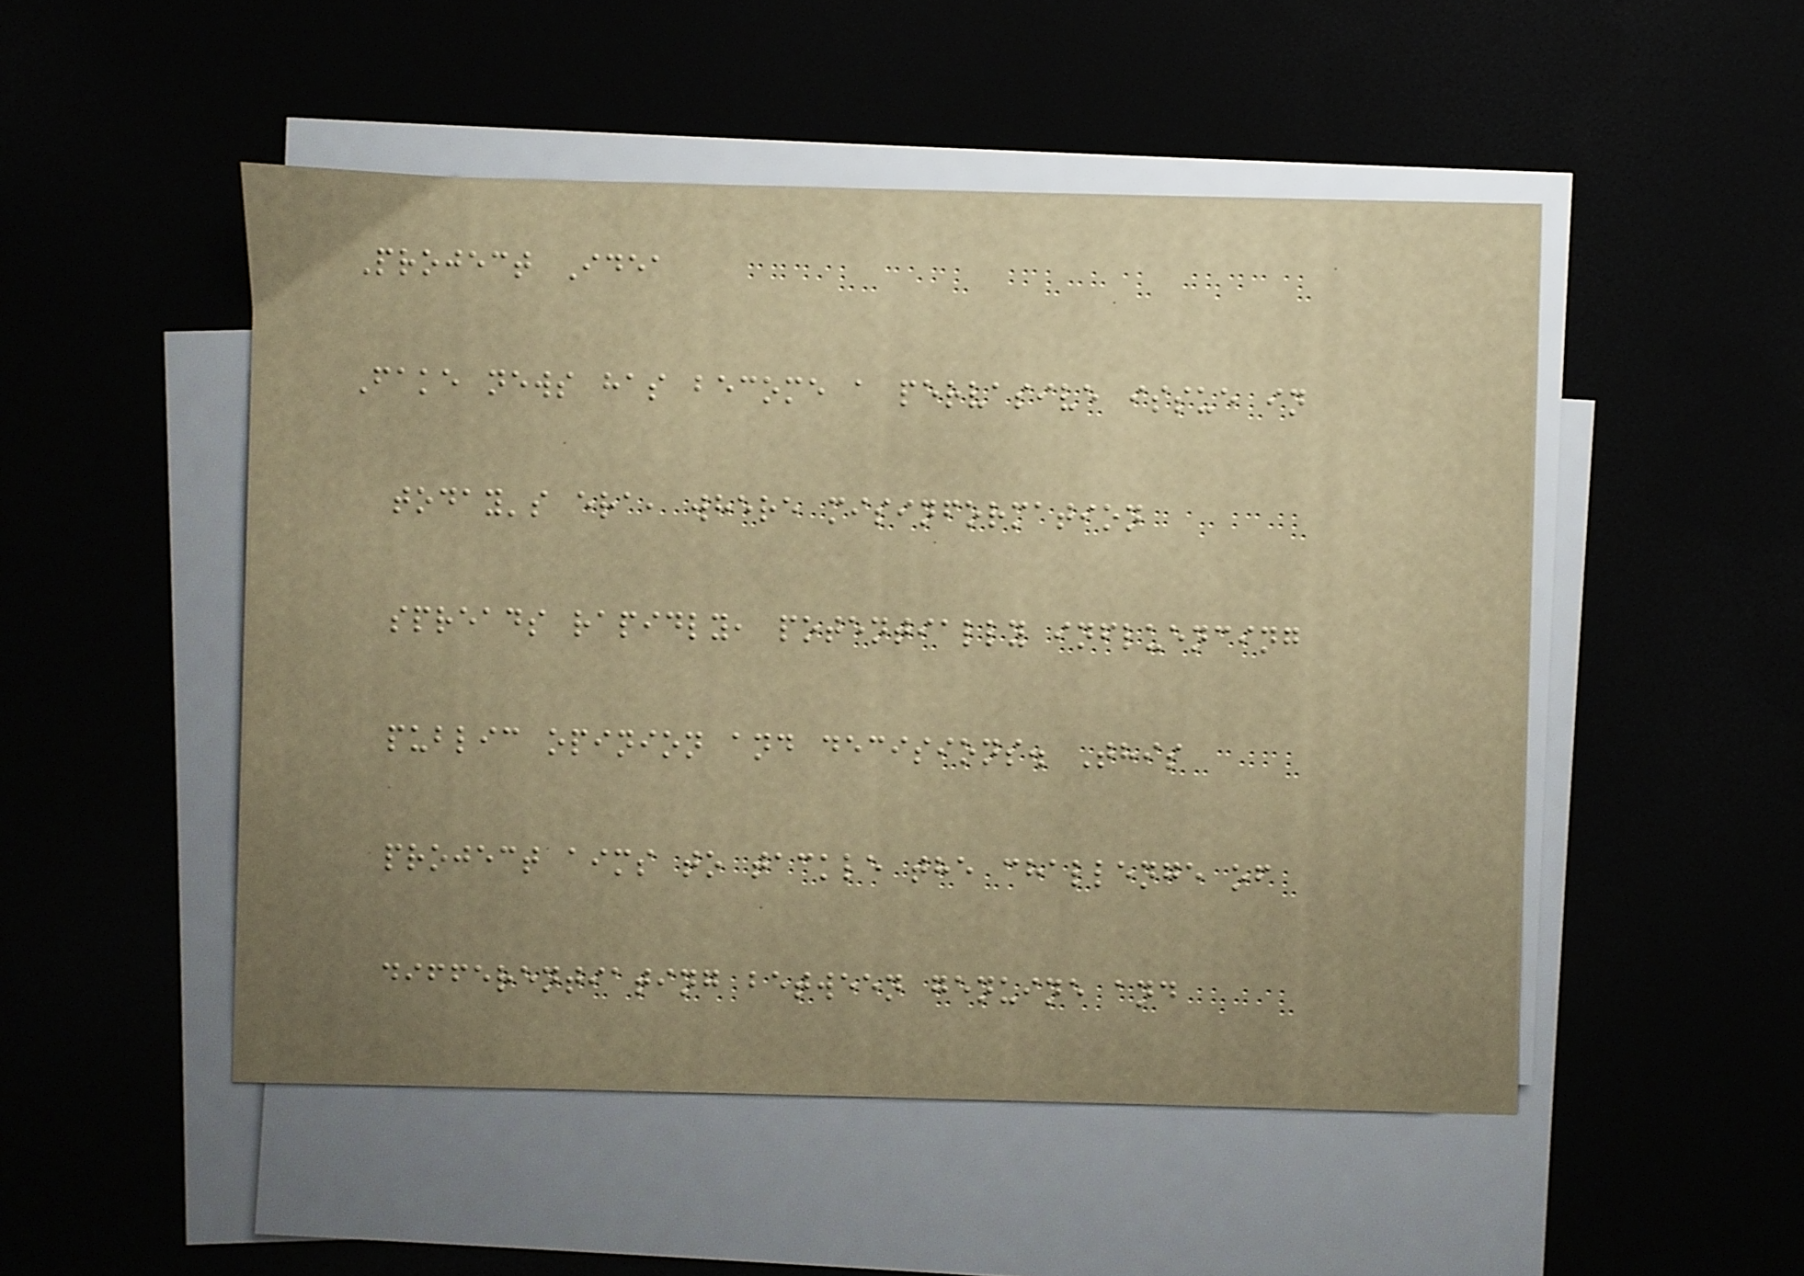Project Idea
Fake news has become a pervasive issue in
today's era, where misinformation
spreads rapidly, potentially influencing
public opinion and decisions. This
project aims to tackle the challenge of
differentiating between genuine and
